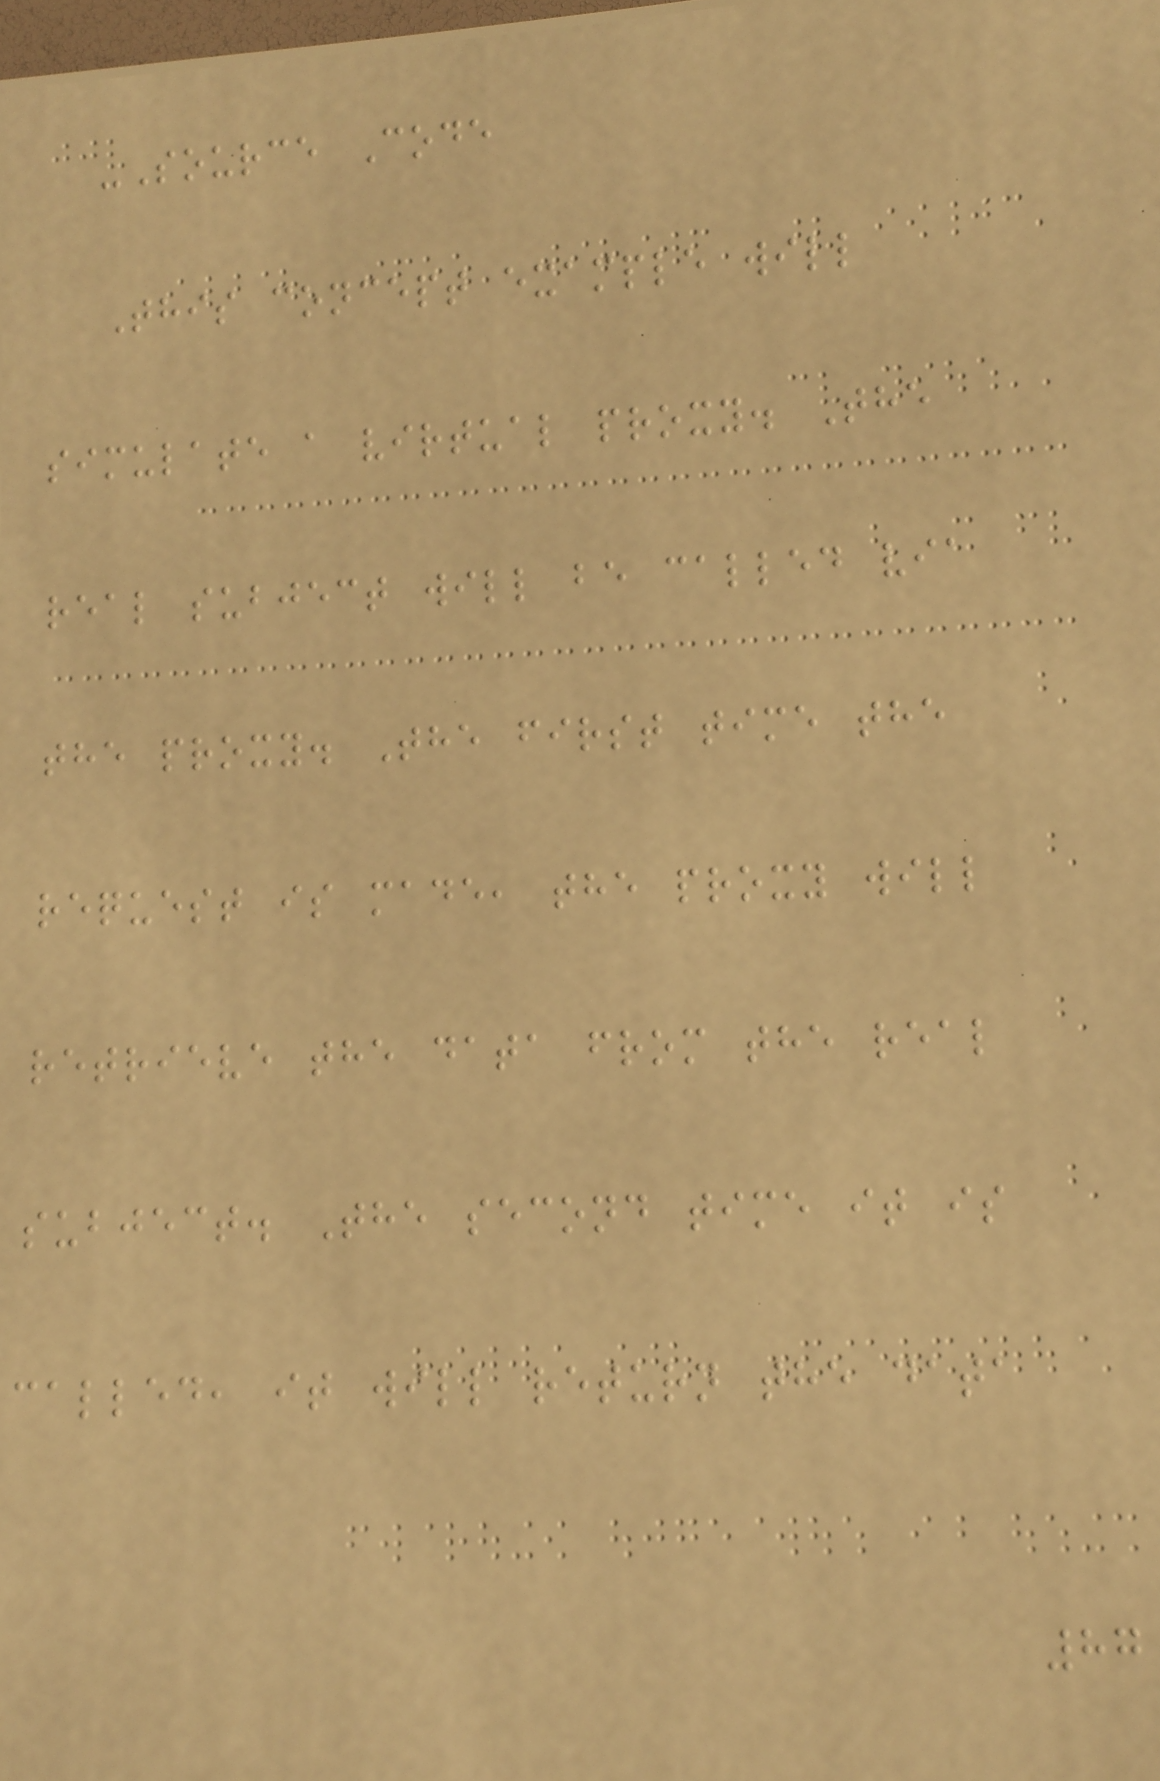-Source Code
This concept example will
simulate a virtual proxy. The
real subject will be called via
the proxy. The first time the
request is made, the proxy will
retrieve the data from the real
subject. The second time it is
called, it will return the data
87
